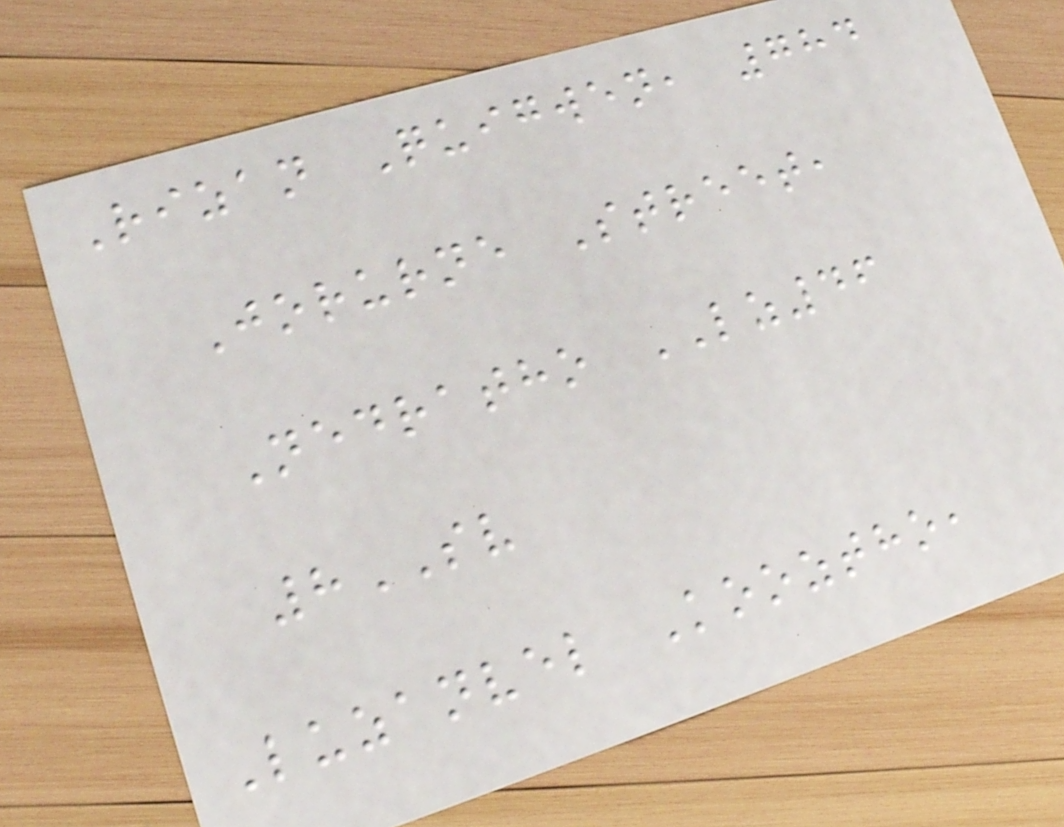Rizan Quigwen, 784
Jorurne Street,
Nedratho LZ46
8SV
Luzanvel Kooztho,
